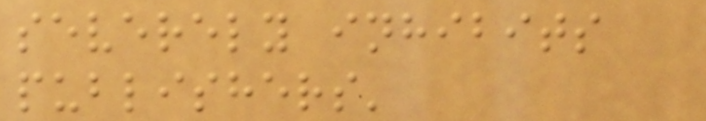severely inhibits
publishers'
